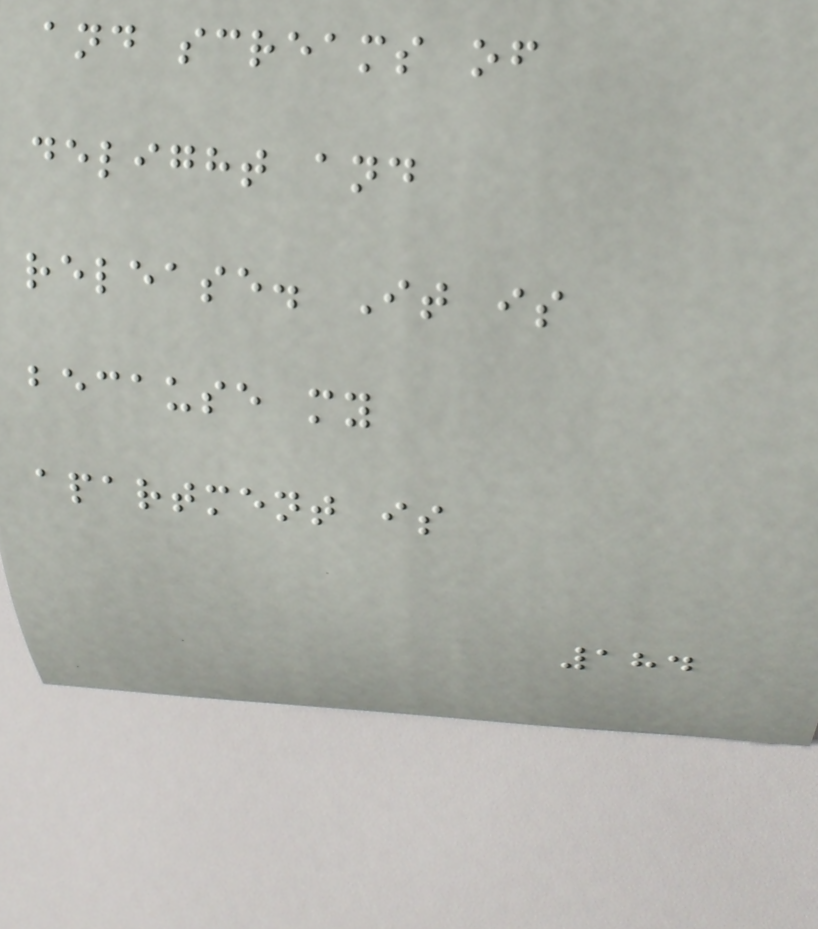and screams of
delight and
release. It is
because my
apartment is
184
